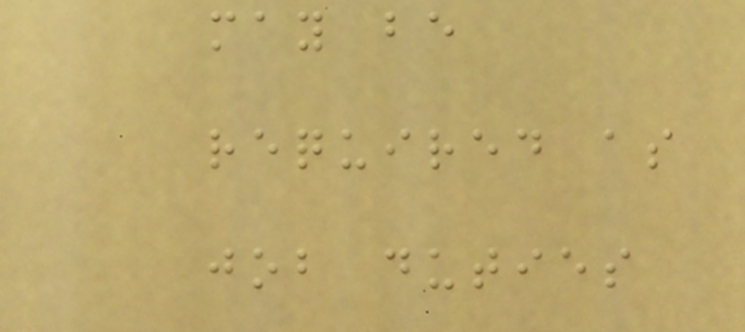may be
required as
job duties
